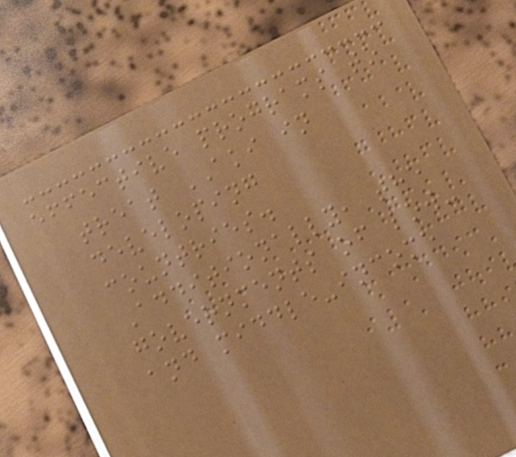effective programs to
treat AKI in
developing
countries.
Additionally, the
governments of low-
and middle-income
